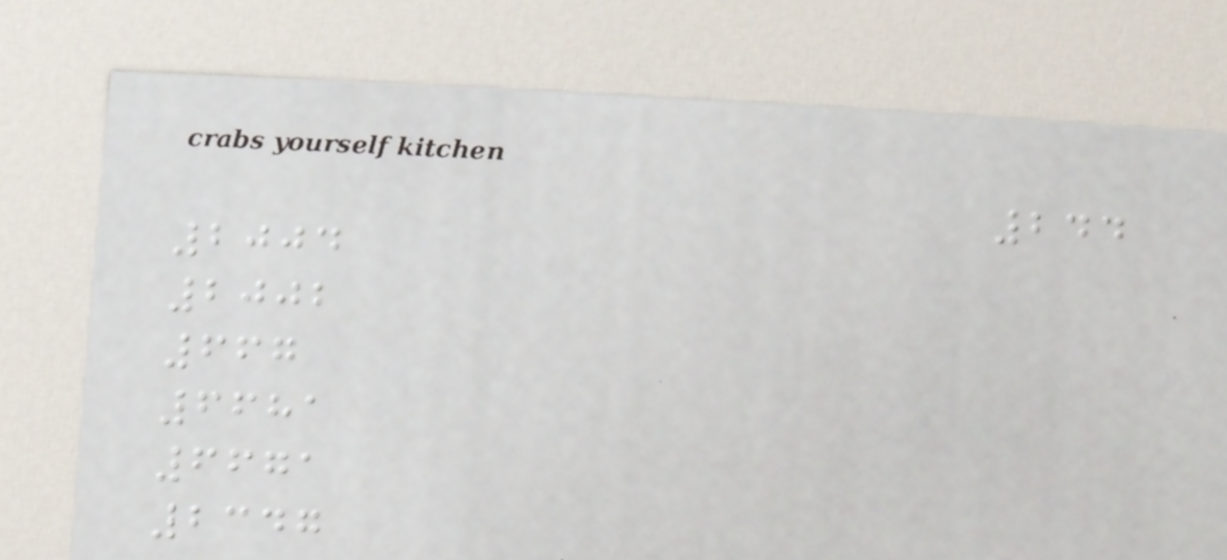244
2004
2002
667
6681
6671
2347
